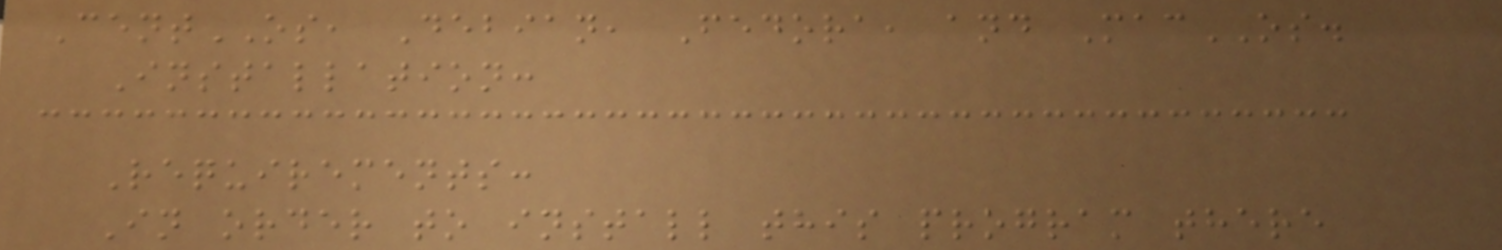CentOS, Debian, Fedora, and MacOS.
Installation:
Requirements:
In order to install this program there
